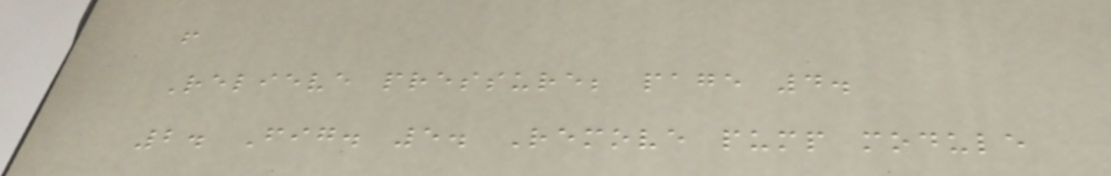!
Relieve pressure; page 4.
2. Fig. 5. Remove pump module
